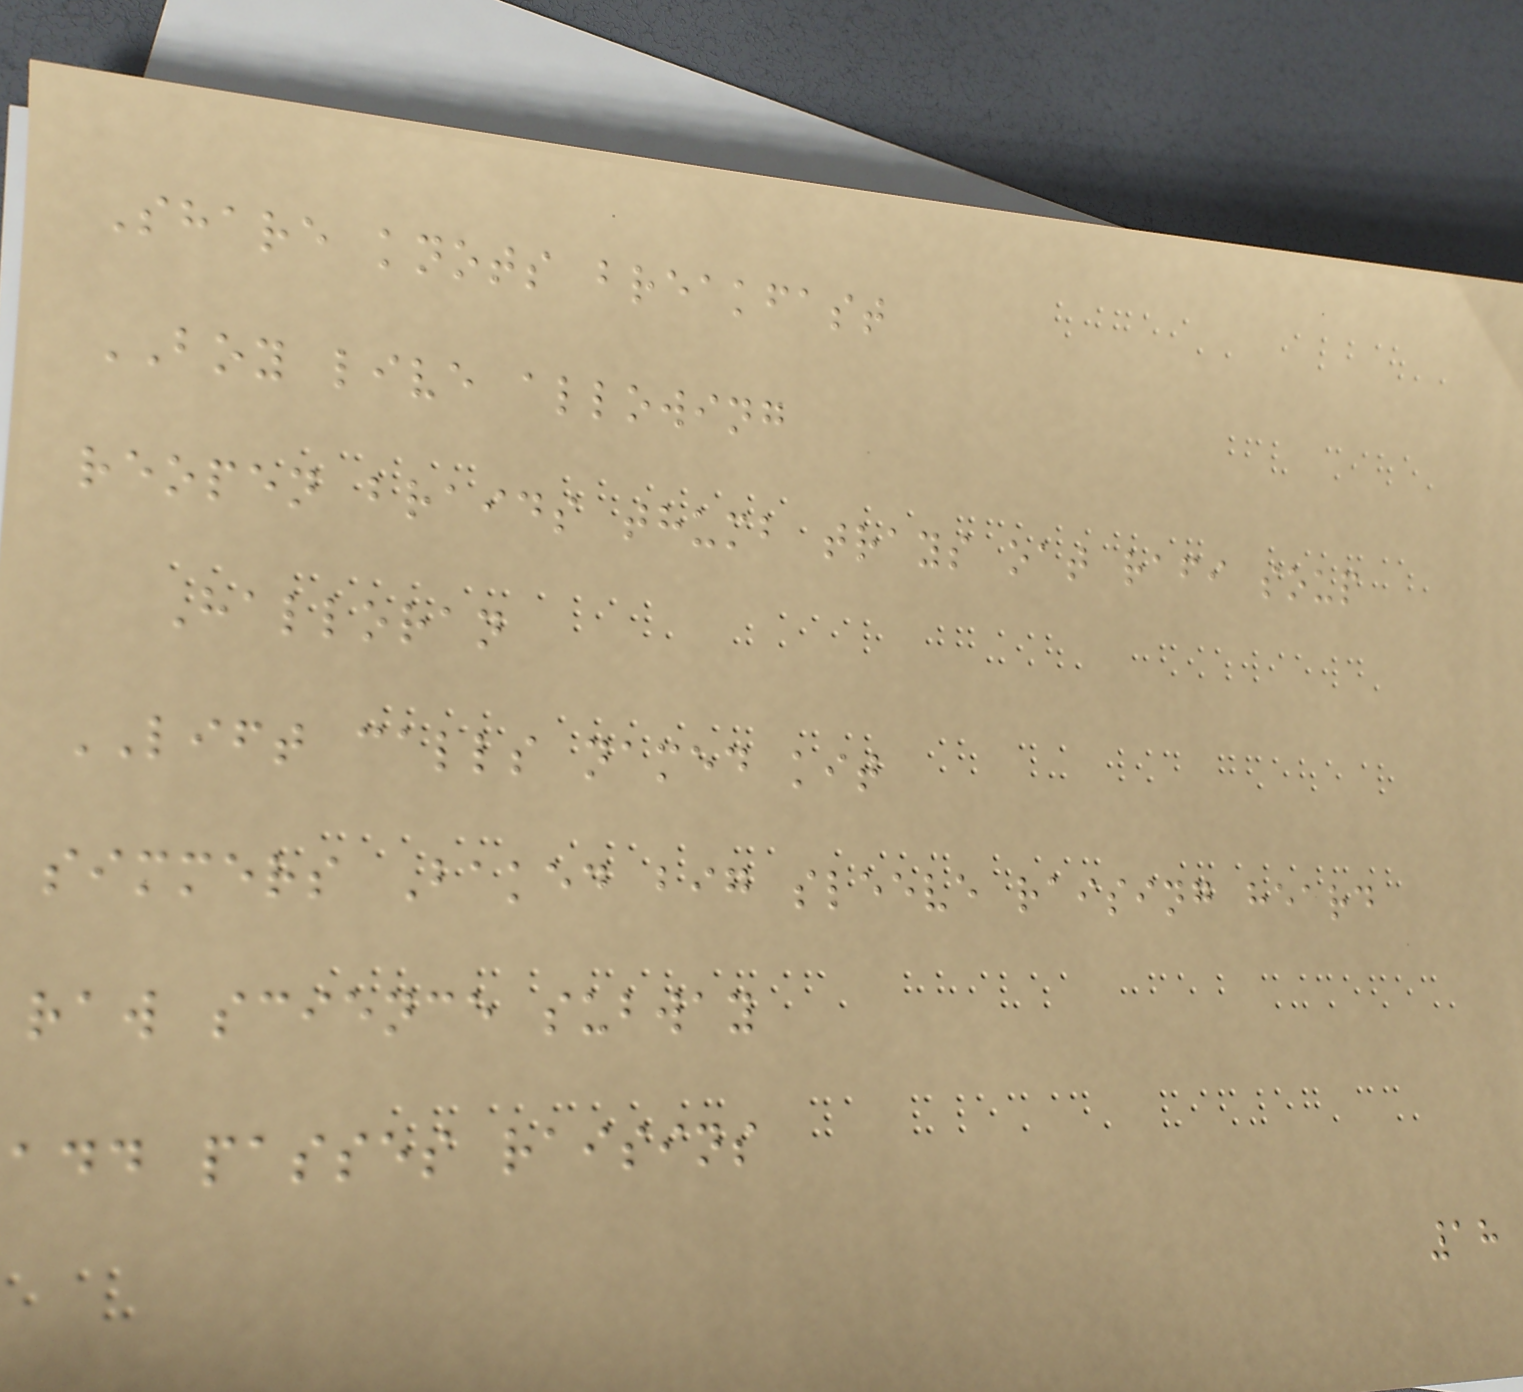Share knots breakfast
BOY live allowing
reopen braids thumb trays oat rafi soup
Halloran
LIFT calls named kit
simmers Baked big sleeve raising heard
raw science subway
add passes raisins
18
